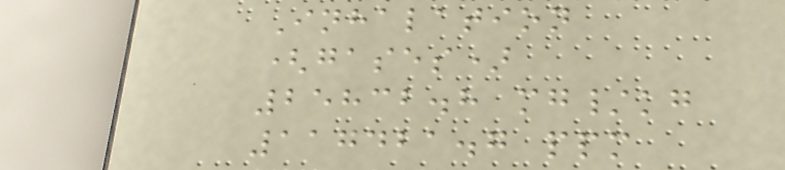Inhalation
(gases)
25832.8 mg/kg
117421.7 ppm
